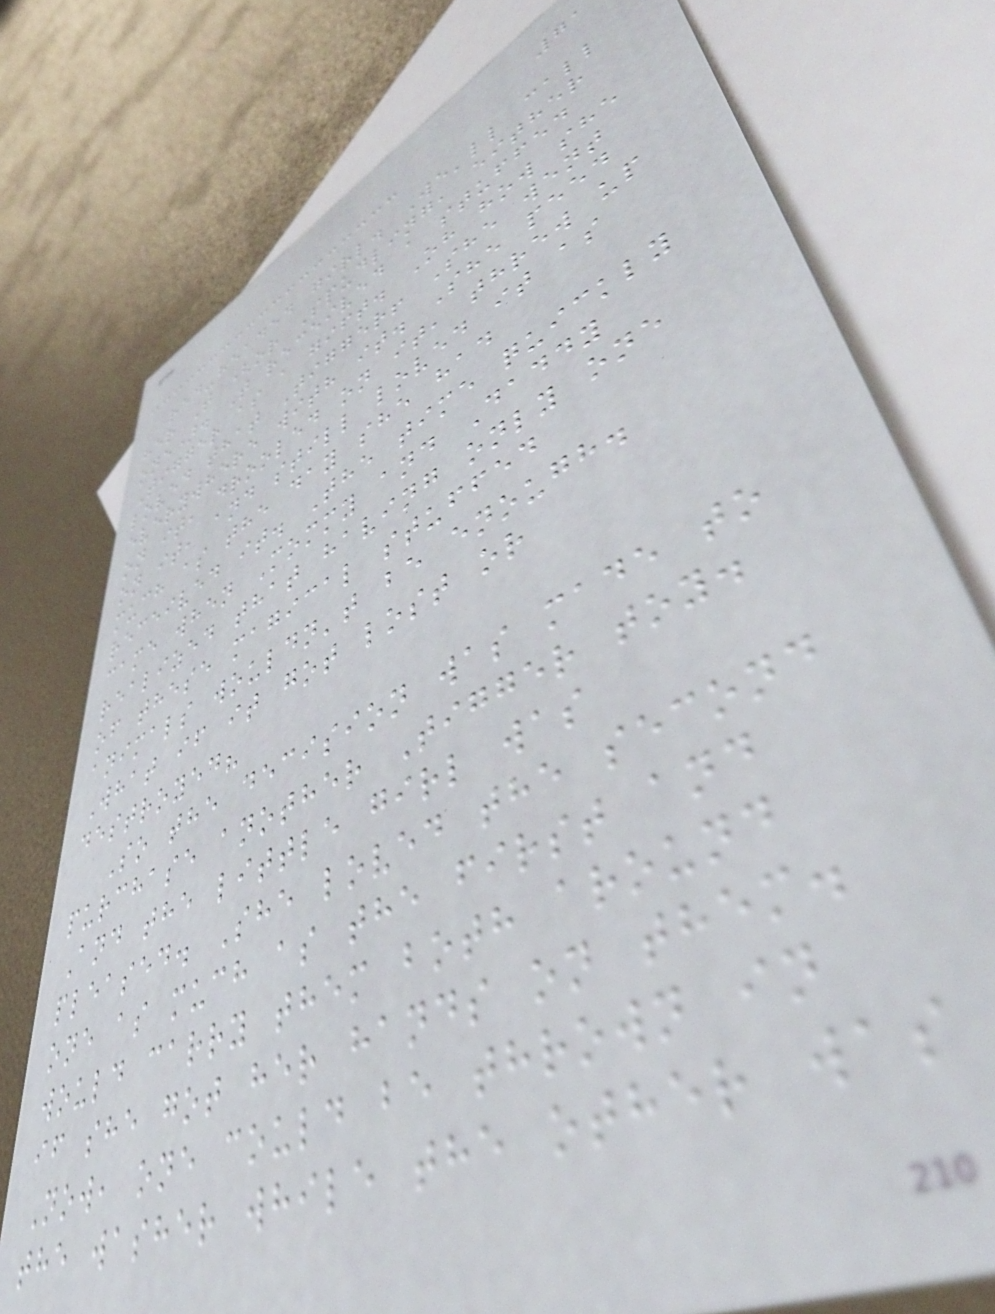71
red-headed girl. We'll call
her T (or Spudling, either
one). T received a stuffed
Tigger as a gift. Oh how she
loved that Tigger! She went
everywhere with it. She peed
on it, drooled on it, threw up
on it, and still loved it as
much as the day she had
received it. The time quickly
came when Mommy and Daddy
realized that having only one
of these magical stuffed
animals wouldn't be enough.
What if it got lost or
destroyed?
So the decision was made to
purchase another Tigger toy.
And the little girl was
pleased. She loved the second
one as much as the first and
would carry them both around
if she got her hands on them.
Now, one could be thrown in
the washer while the other was
